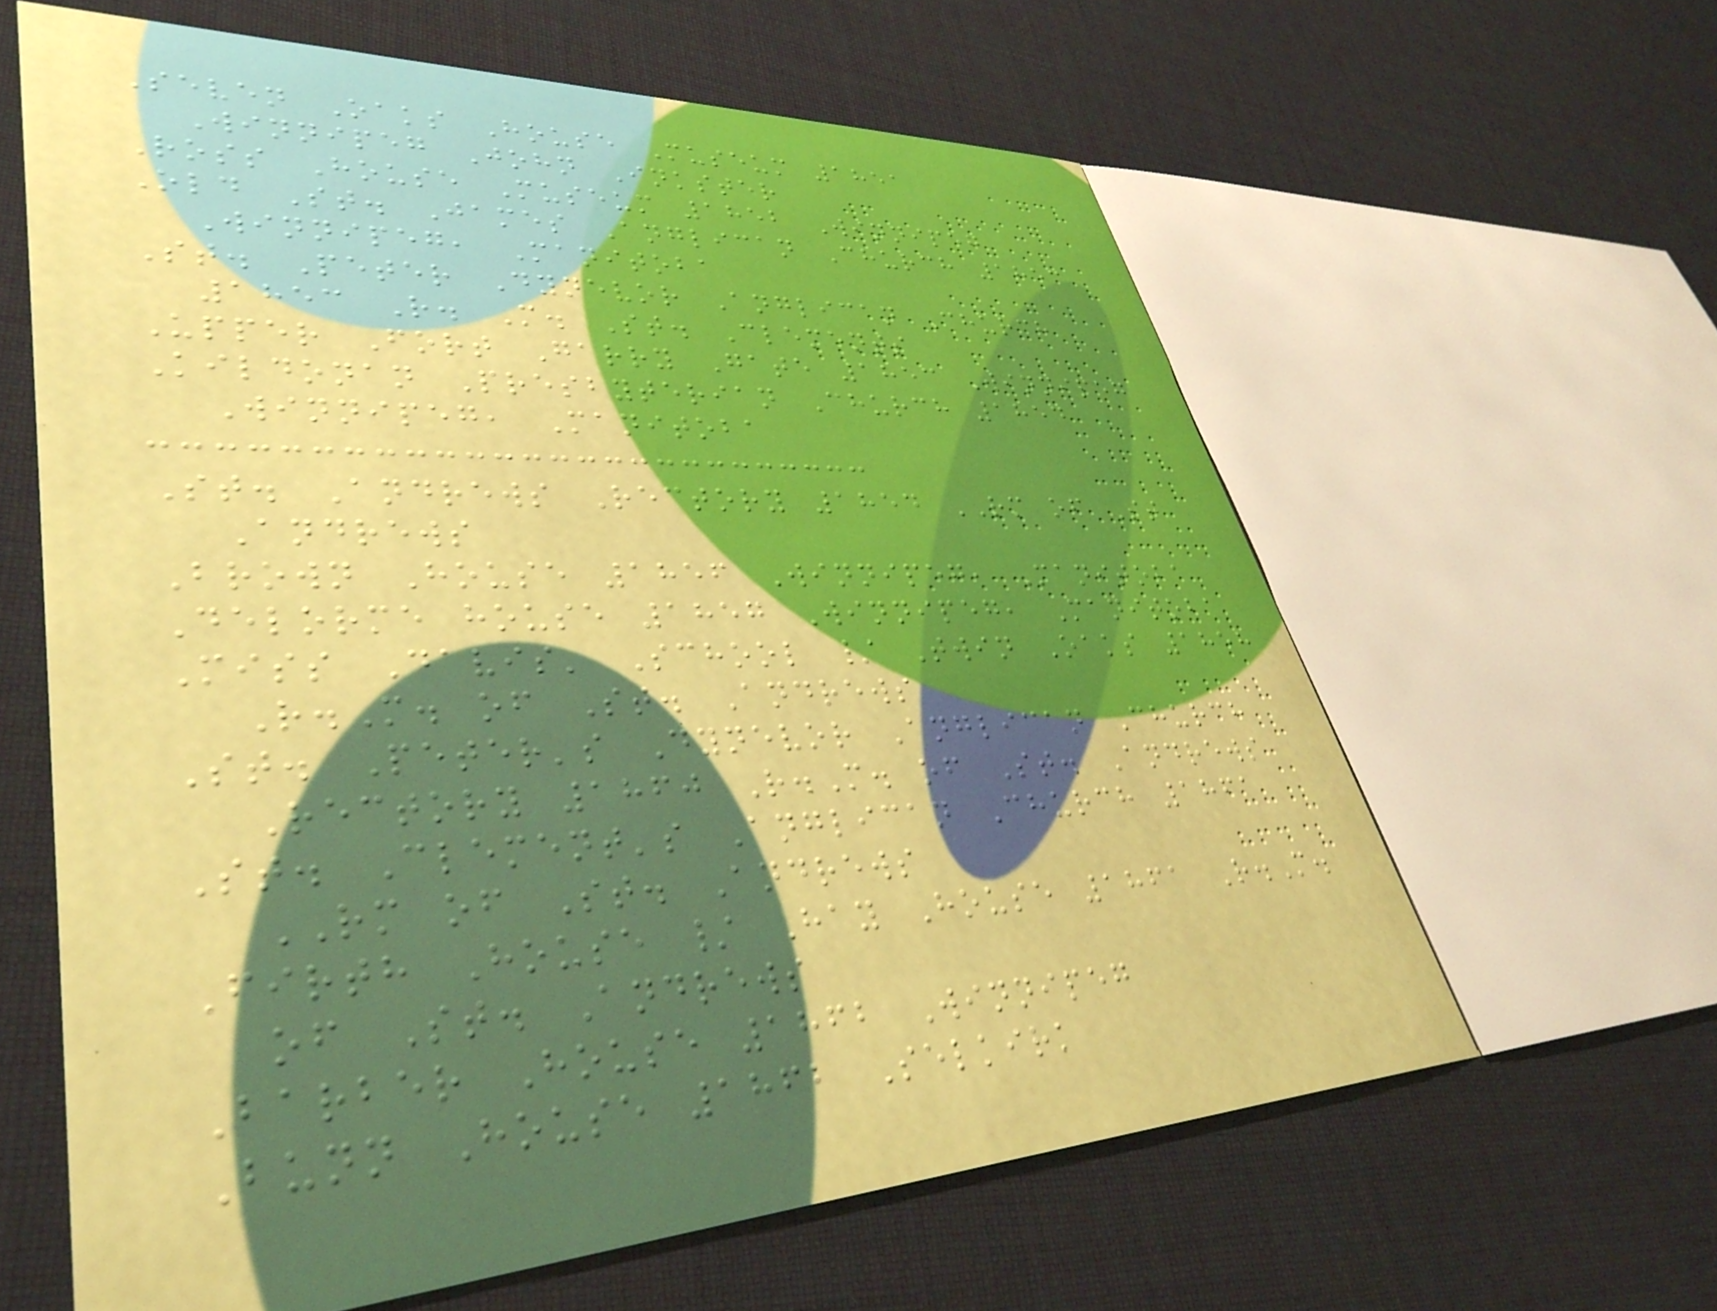Seven Oaks House Museum 1851
Winnipeg John Inkster
Ross House Museum 1852 Winnipeg
Old St. James Anglican Church 1853
Winnipeg, Manitoba
St. Peter Dynevor Anglican Church
1853 R. M. St. Clements
Upper Fort Garry Gate 1853 Winnipeg
Kildonan Presbyterian Church 1854
Winnipeg, Manitoba
St. Andrews Rectory 1854 RM of St
Andrews
Brown House 1856 Winnipeg, Manitoba
Delorme house 1857 Winnipeg, Manitoba
Miss Davis' School / Twin Oaks 1858
R.M. of St. Andrews
St. Peter's Dynevor Anglican Church
Rectory 1860 R.M. of St. Andrews
St. Clement's Anglican Church 1861
RM of St. Andrews
Firth House / Hay House 1861 R.M.
of St. Andrews
Barber House 1862 Winnipeg
Bunn House 1862 Selkirk
